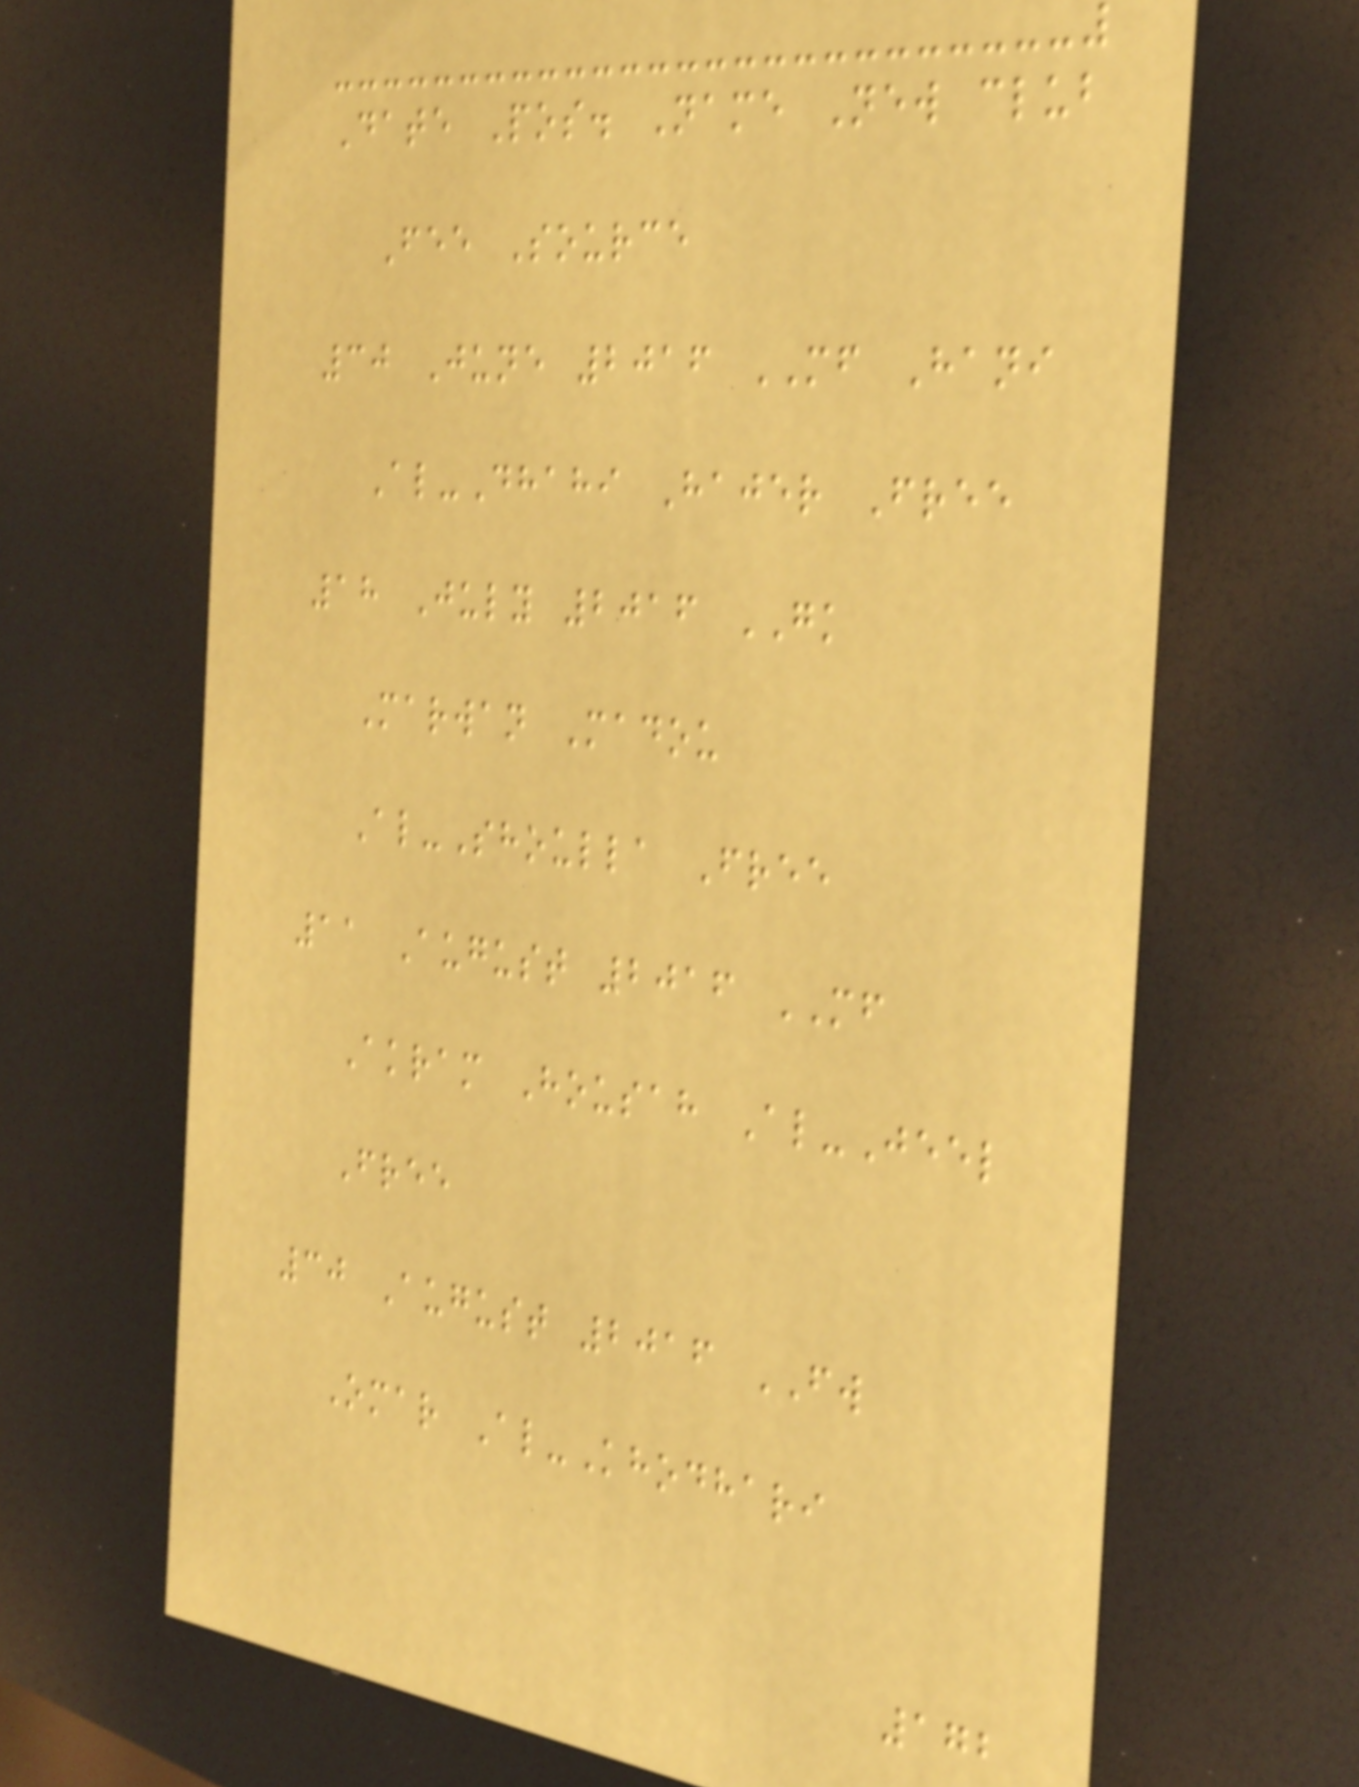Date Pos. Name New club
Fee Source
30 June 2016 MF Hani
Al-Dhahi Hajer Free
18 July 2016 GK
Marwan Madou
Al-Shoulla Free
11 August 2016 MF
Akram Housah Al-Jeel
Free
30 August 2016 FW
Omar Al-Khodhari
172
